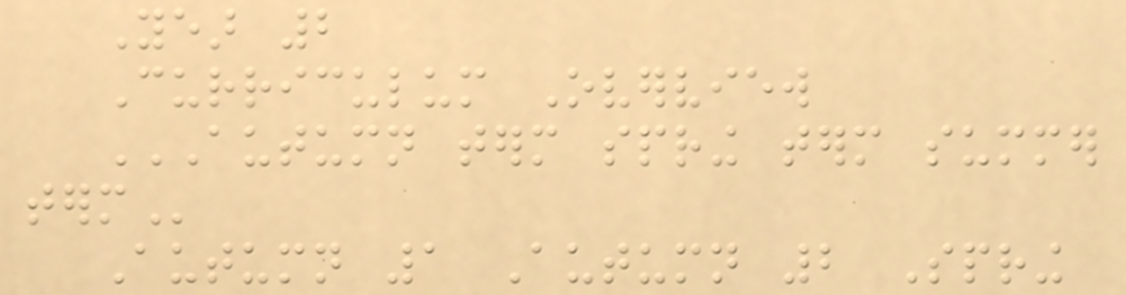Year 2
Curriculum Overview
AUTUMN TERM SPRING TERM SUMMER
TERM
Autumn 1 Autumn 2 Spring
